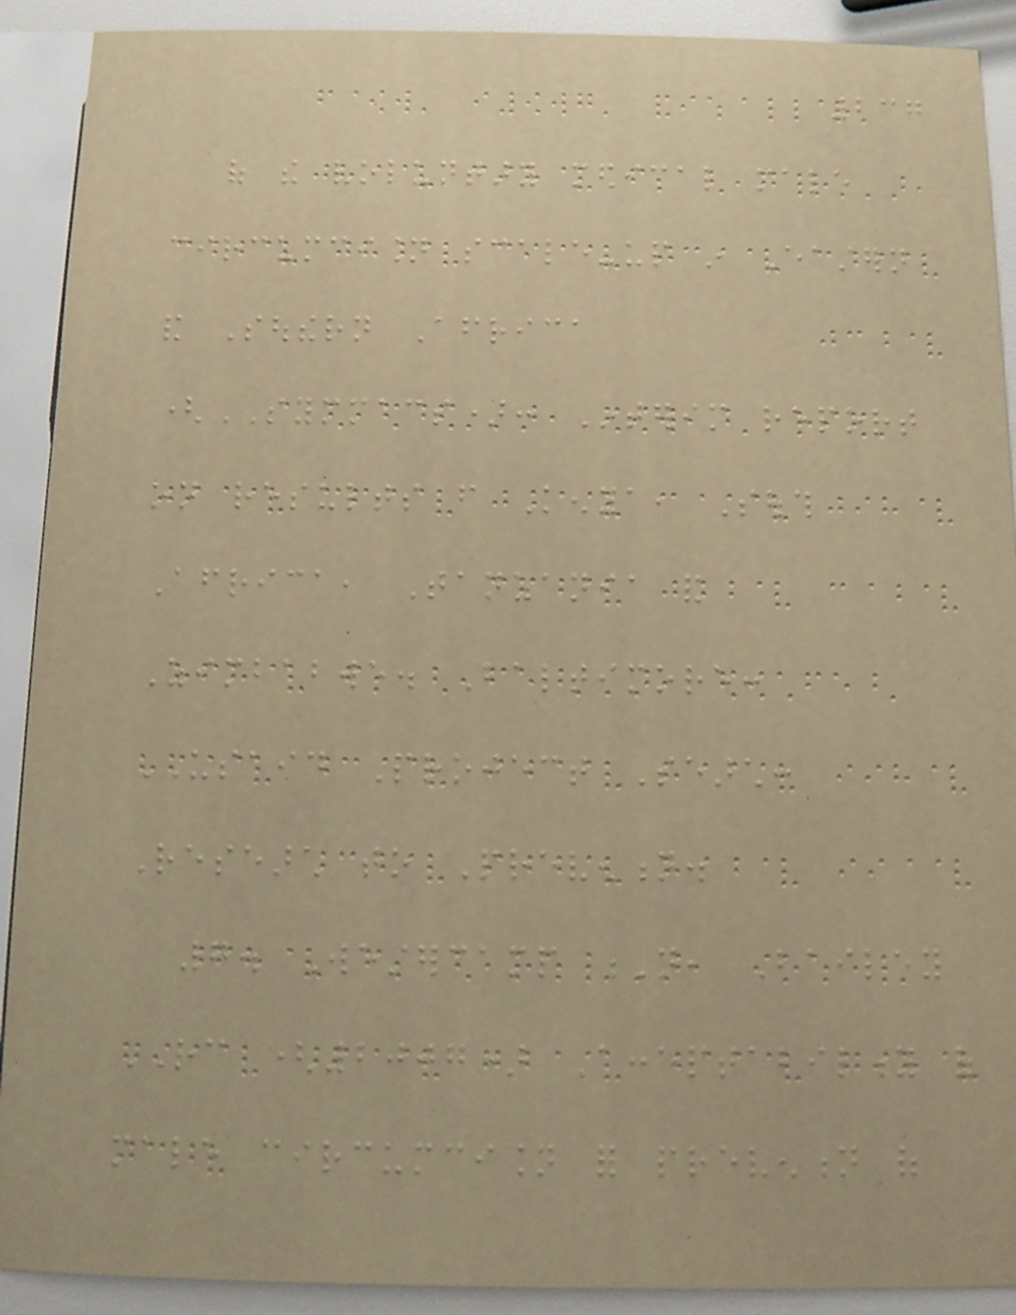237
of the voluntary medical male
circumcision scale-up in Eastern
and Southern Africa
(SYMMACS): Interim report
on results from Kenya, South
Africa, Tanzania and
Zimbabwe. Baltimore:
USAID Project Search:
Research to Prevention.
7. Westercamp N, Bailey
RC (2007) Acceptability of
male circumcision for prevention of
